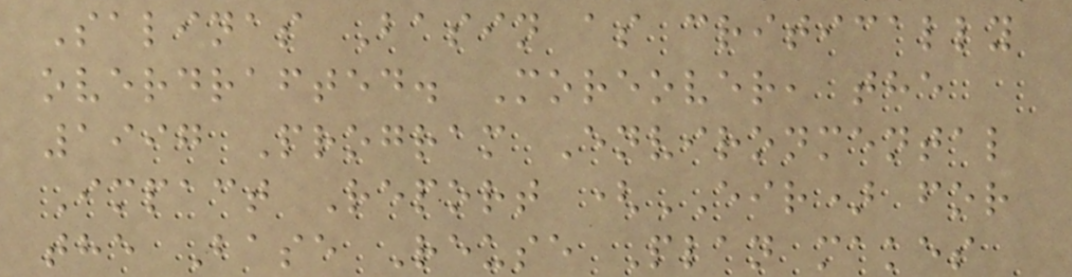Salinas Basin as critically
overdrafted. Moreover, the
1997 Program Environmental
Impact Report (EIR) for
the Base Reuse Plan makes
